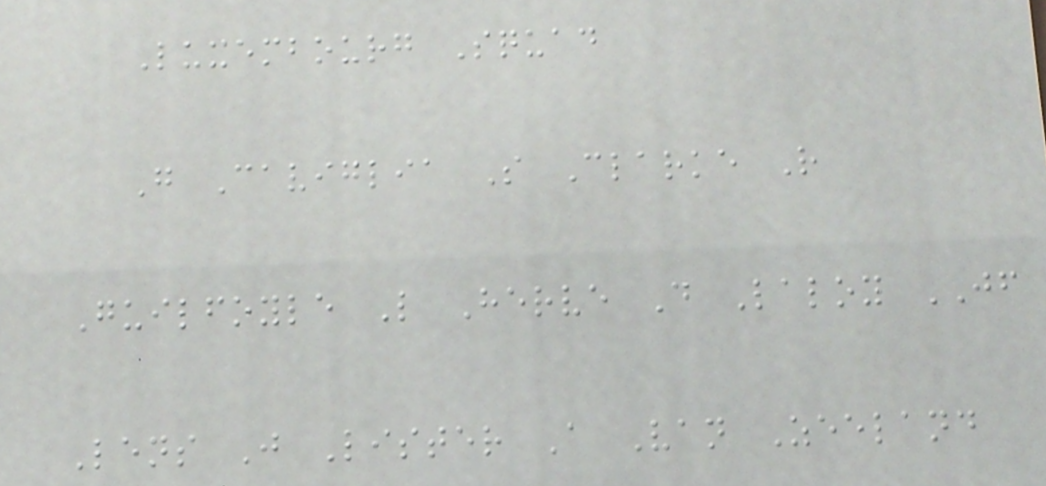Luxembourg Squad
G Caviglia S Clarke R
Guilfoyle L Herve D Laloy JF
Lens J Lister A Van Zeeland
